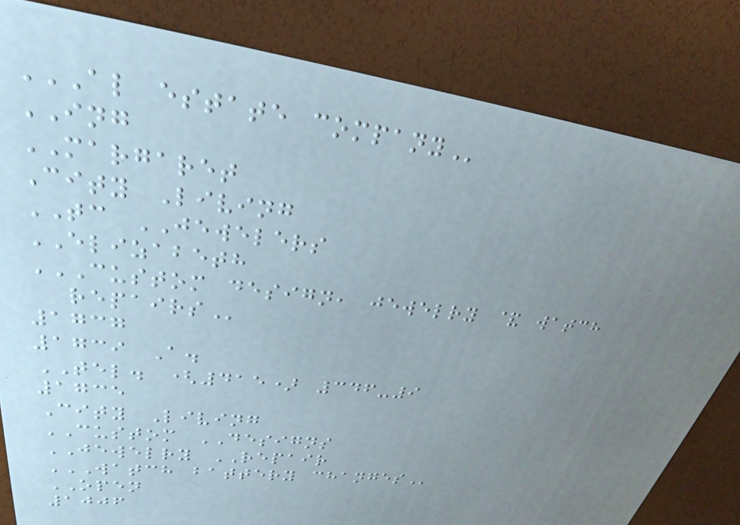AL ESTATE COMPANY
ING
MARGARET
City Living
TC JEWELERS
ELIZABETH
CUSTOM DESIGN, JEWELRY & WATCH
REPAIRS
1737
1739 A.
TEL. (415) 346-9
1735
City Living
CUSTOM DESIGNS
JEWELRY REPAIR
WATCH BATTERY CHANGES
OPEN
1006
